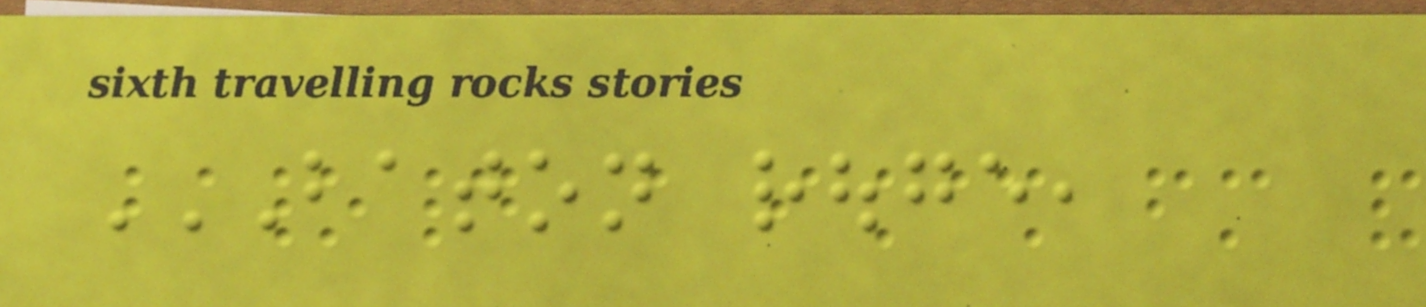BATON ROUGE,
